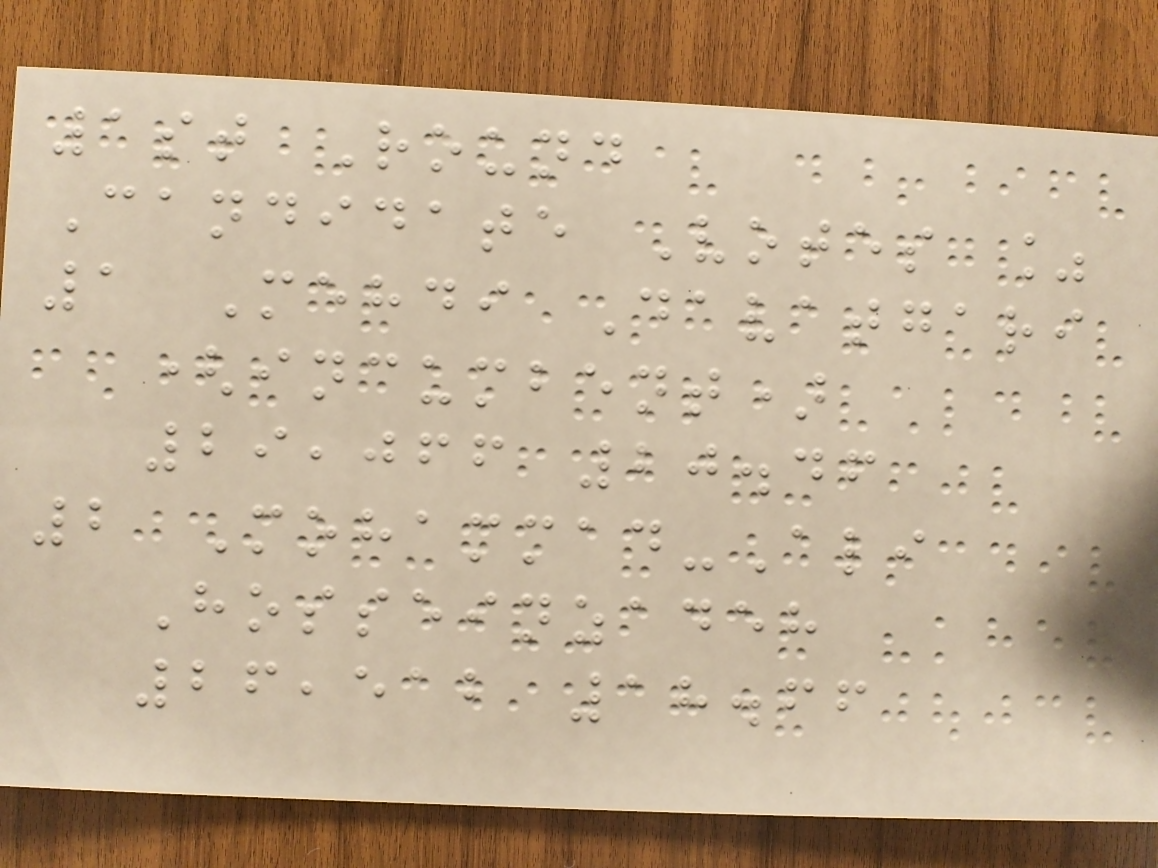1st Round
Candidate Votes %
1 Mehdi Davatgari
(incumbent)
29,066 20.46
2 Mohammad-Ali
Hosseinzadeh
26,512 18.66
